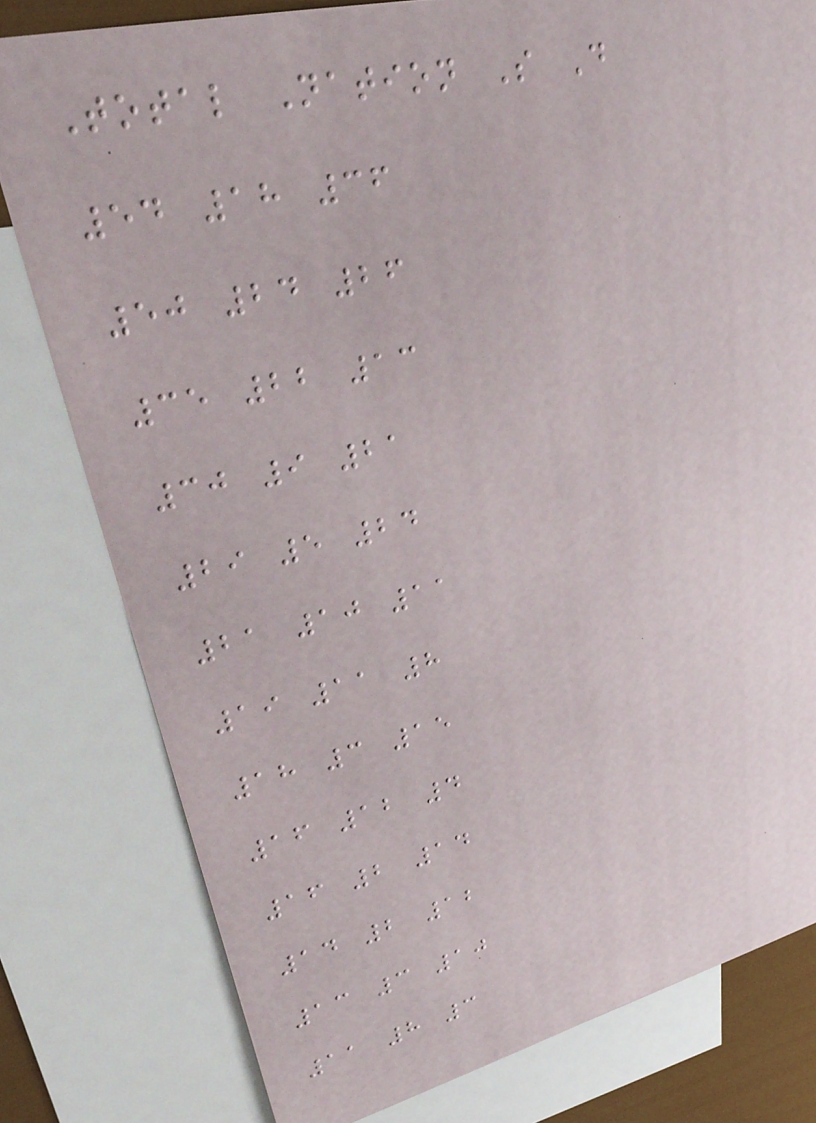Total Nation S D
54 18 36
50 24 26
35 22 13
30 9 21
29 5 24
21 10 11
19 11 8
18 3 15
16 12 4
16 2 14
14 2 12
13 3 10
11 8 3
